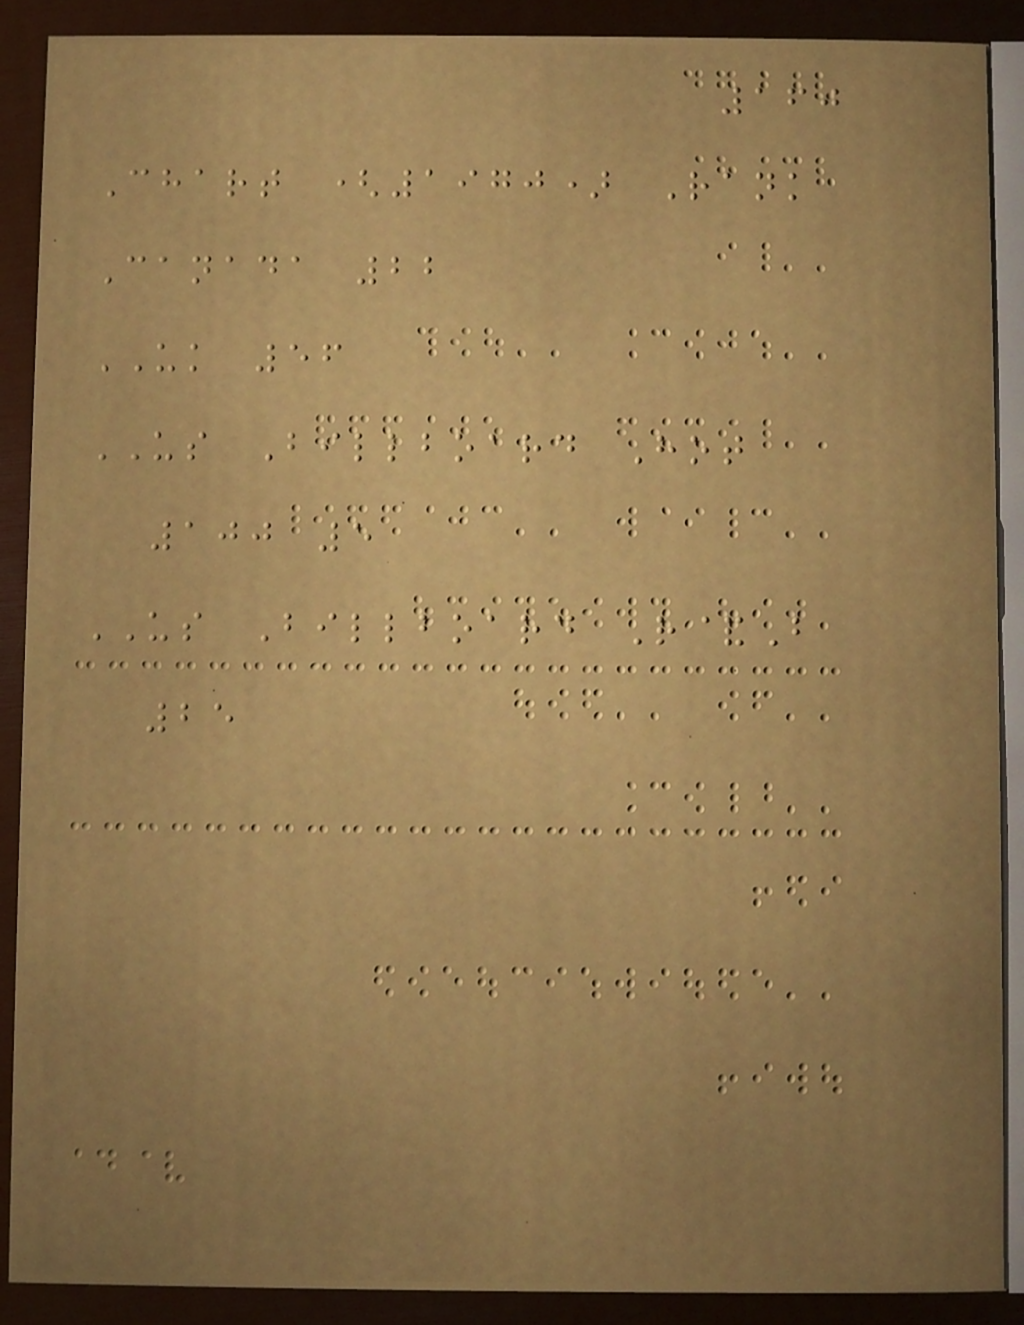160
Chart (1970) Rank
Canada 22
UK 56
US Billboard Hot
100 5
US Billboard R&B
25
